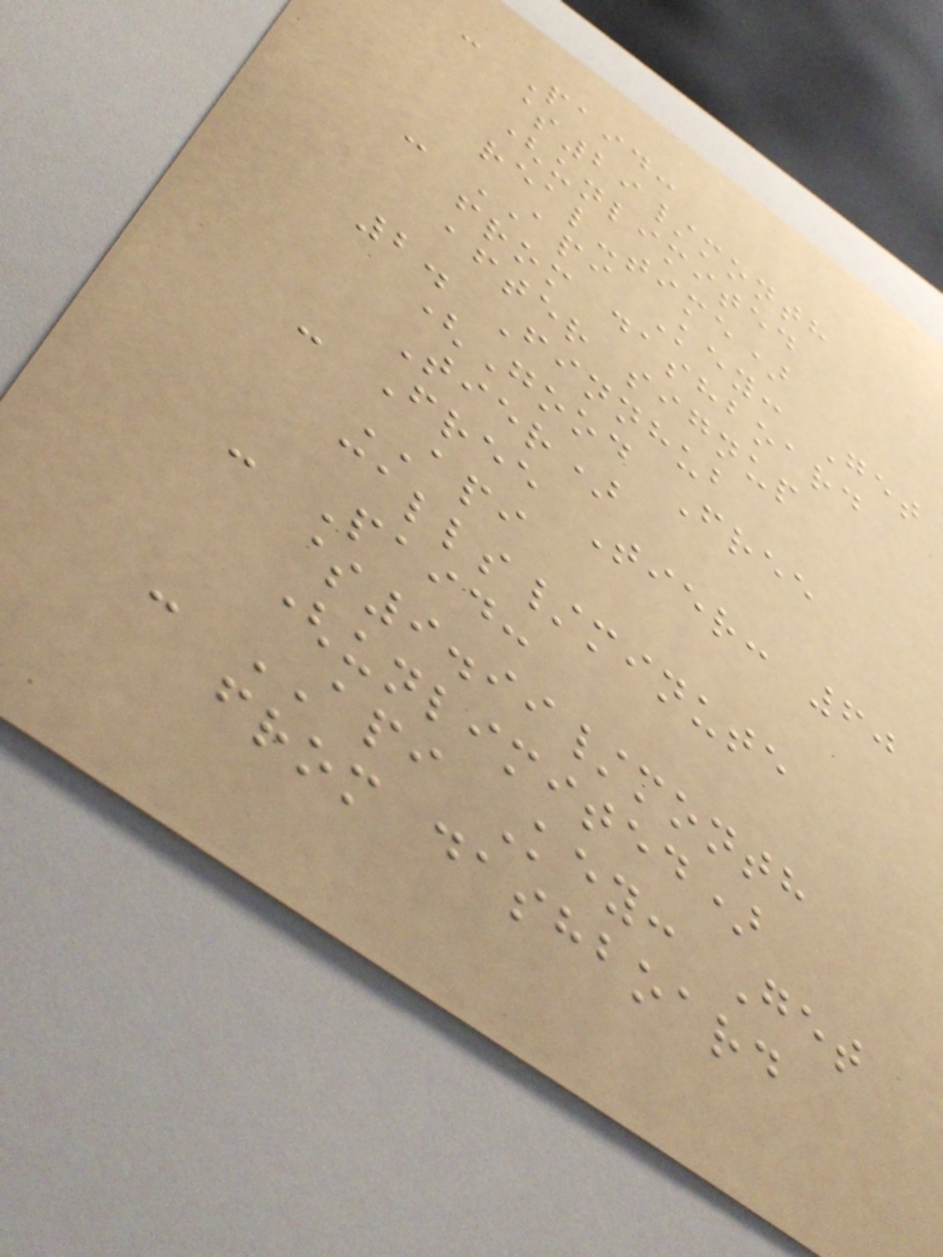- Paid:
$29/month
(unlimited
real-time)
- API Key: Get
from dashboard
after signup
2. Finnhub
(Good Free
Tier)
- Free Tier: 60
API
calls/minute
- Paid:
$9.99/month
(unlimited)
- API Key: Get
from dashboard
